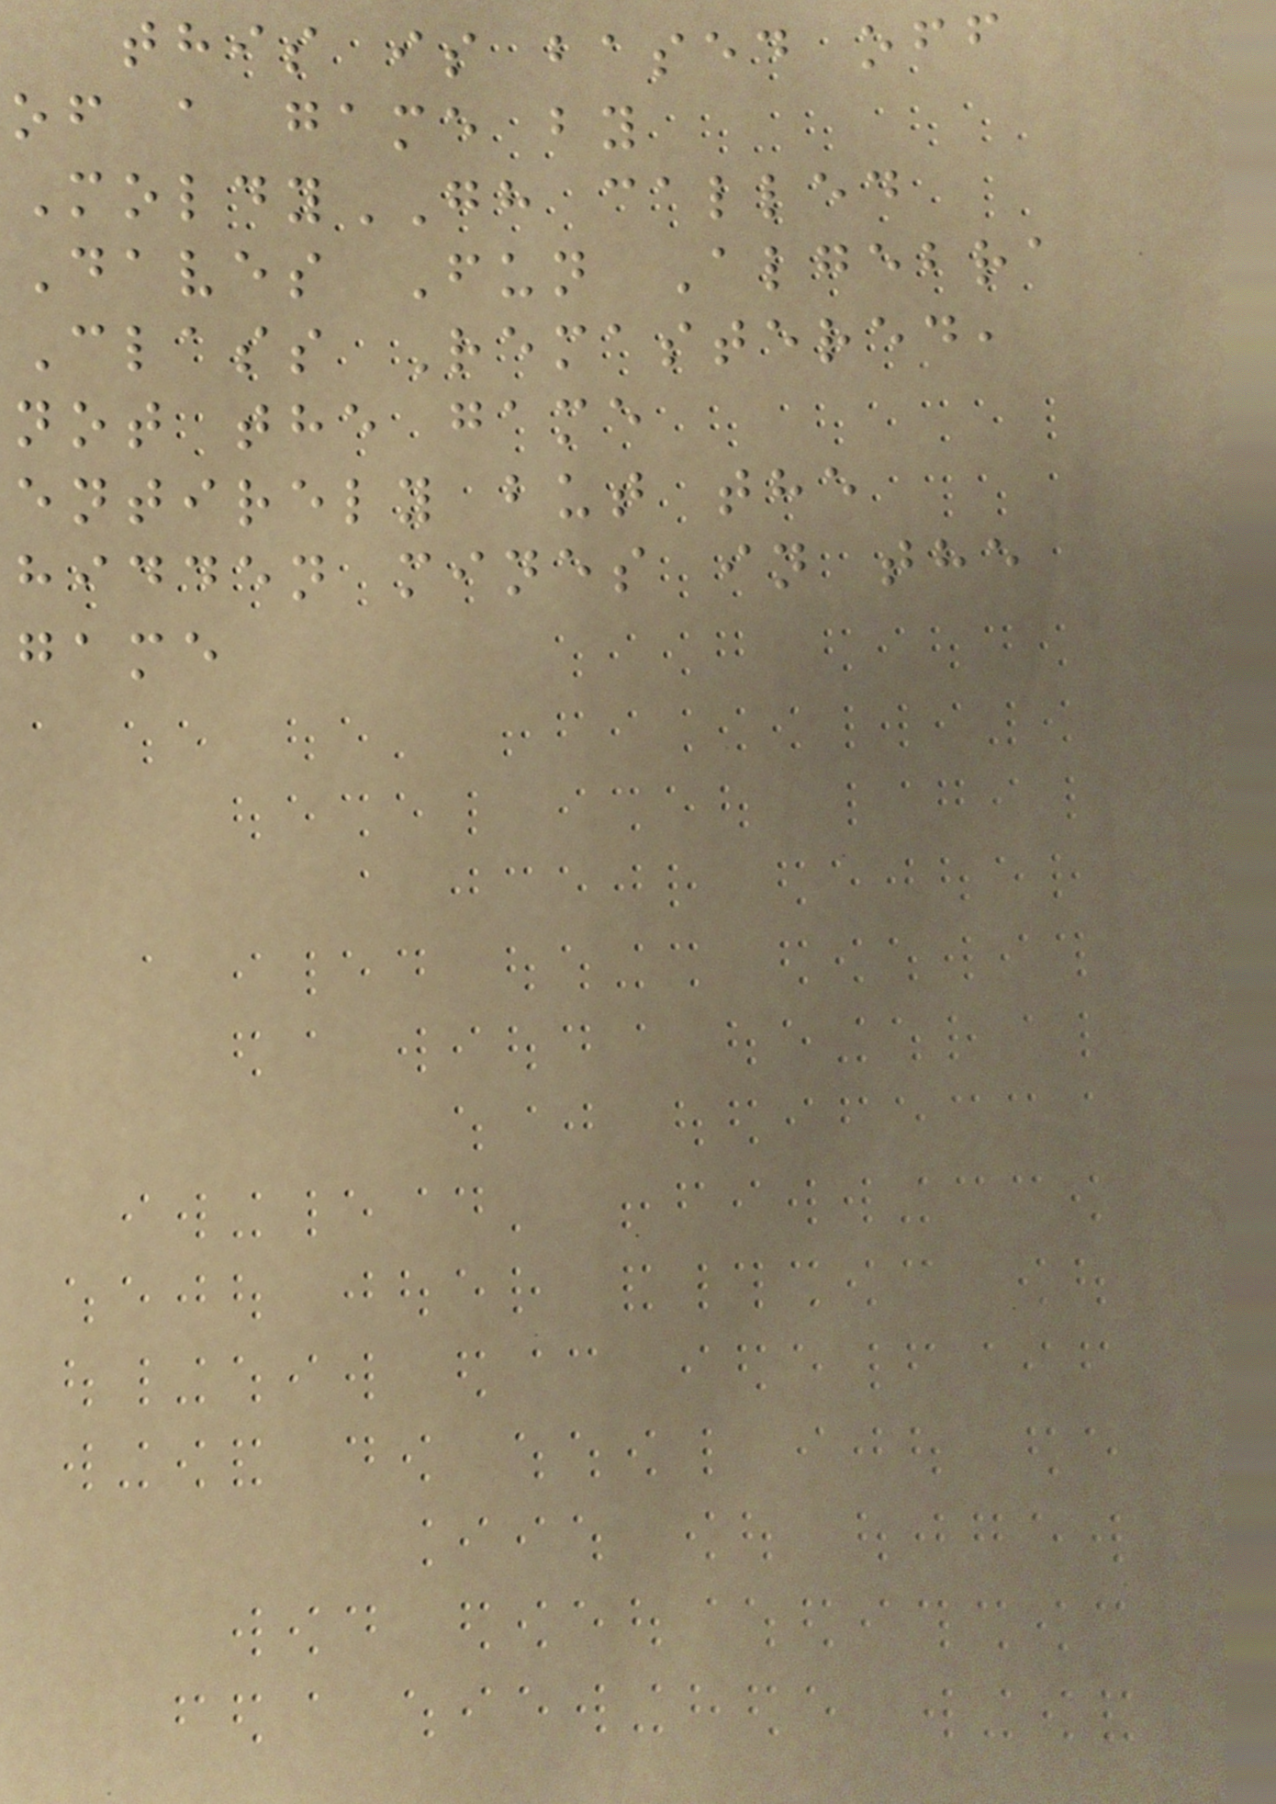this is based off
of a game by
MoldyGH called
Daves Fun Algebra
Class Remastered,
not the game
entirely but the
hidden mines in the
game
